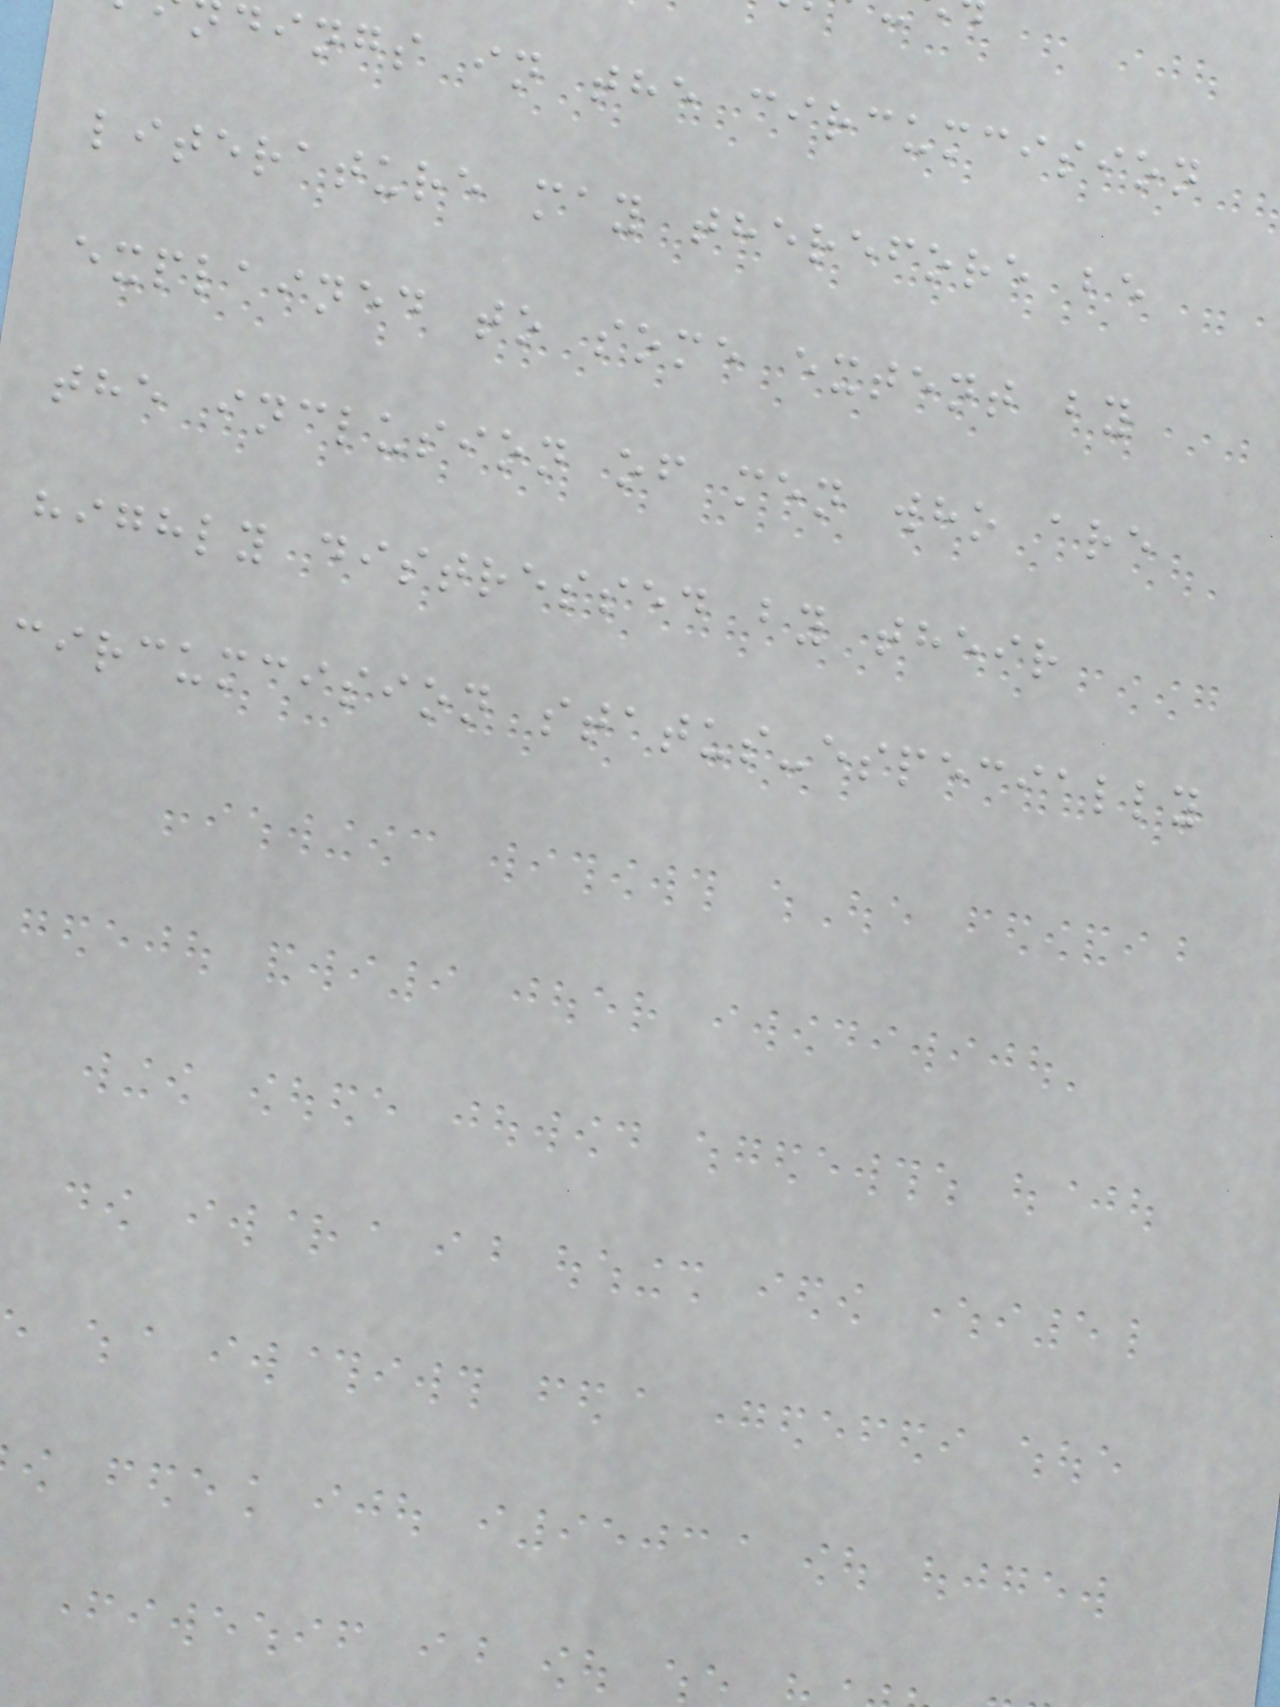dings in the circumcision
literature may therefore be
explained to some extent by
the inclusion of men who are
highly distressed by their
circumcision status-especially
